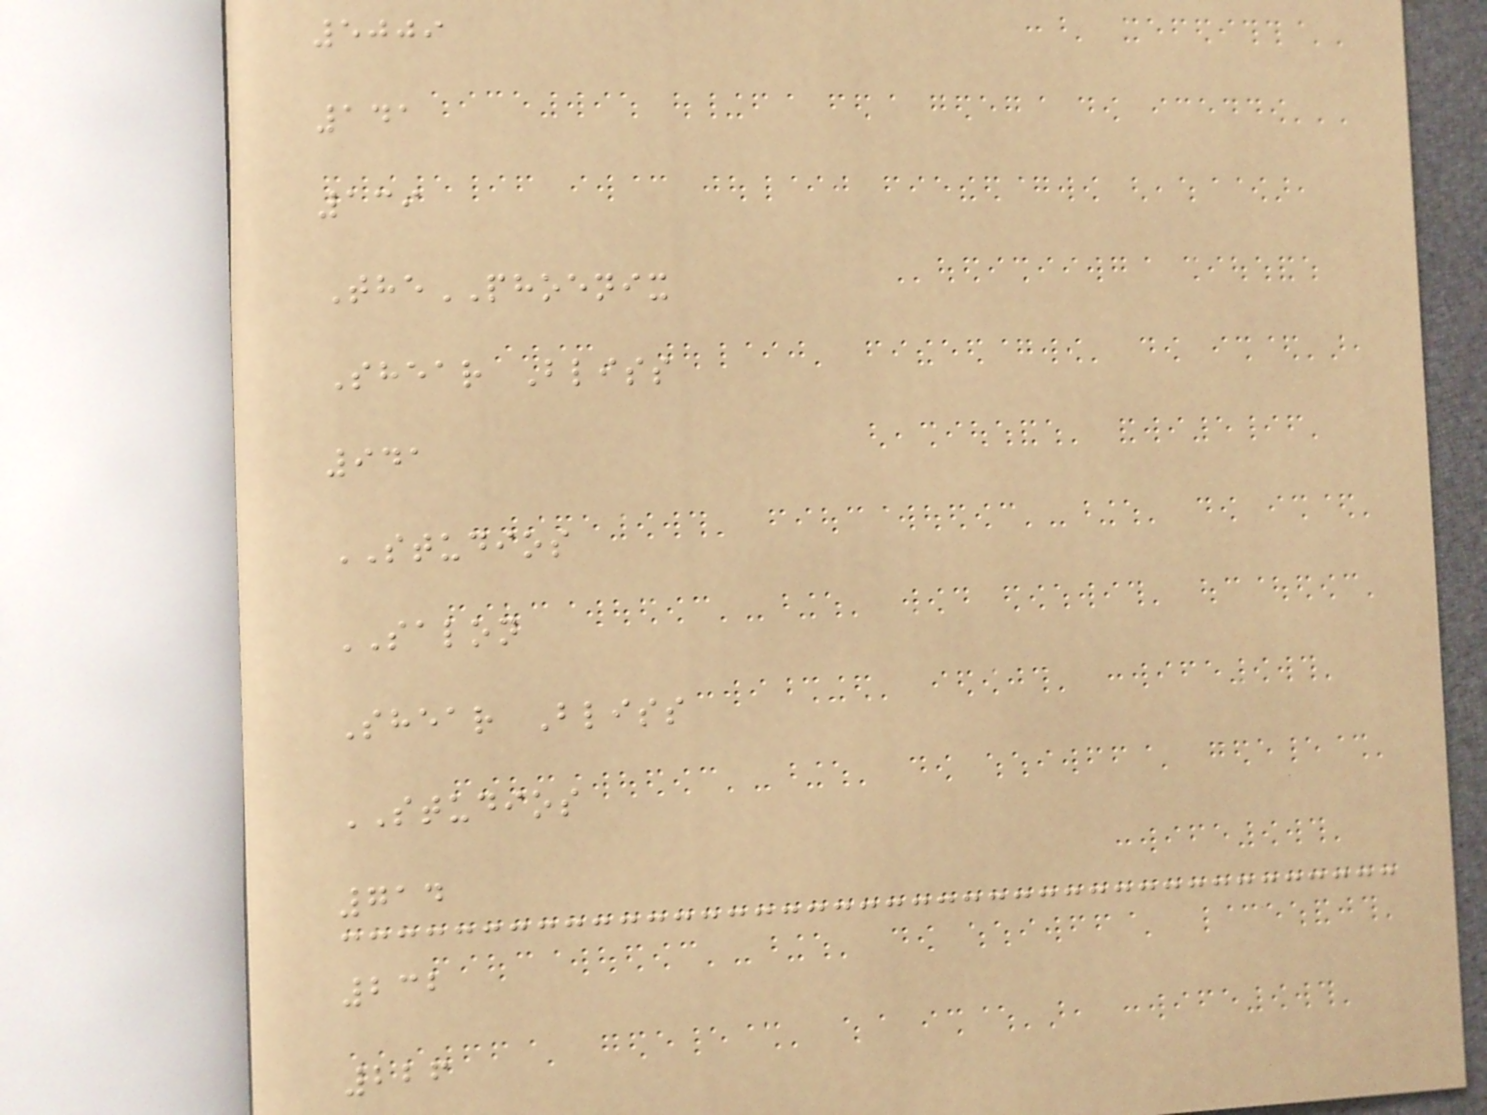5009
141
139
ThePHOENIX
Shear Bliss
941
STUDIOS
SALON
Shear Bliss
STUDIOS
714
232
226
